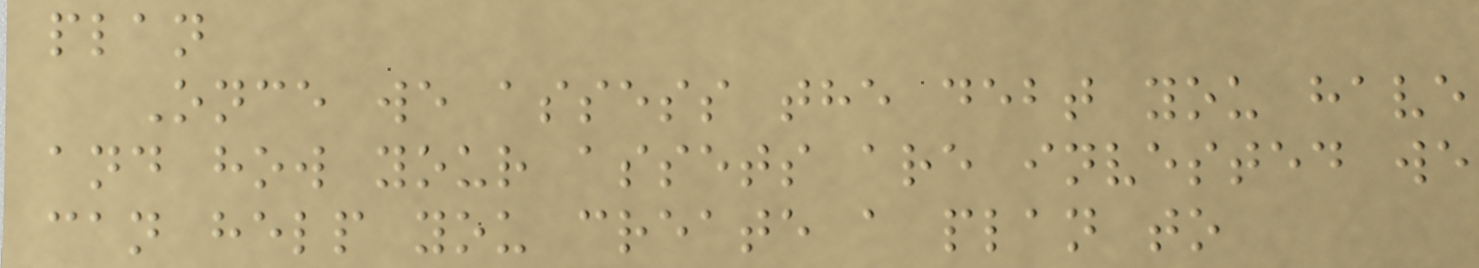plan
Once we assess the debt you have
and how your assets are invested we
can help you create a plan to
